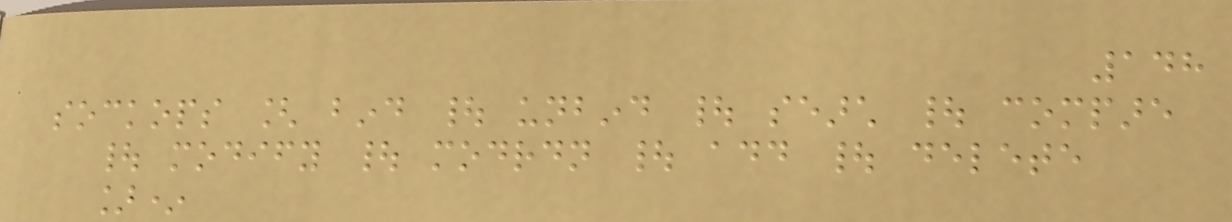148
sockops [ bind | unbind | search | compare
| modify | modrdn | add | delete
]*
